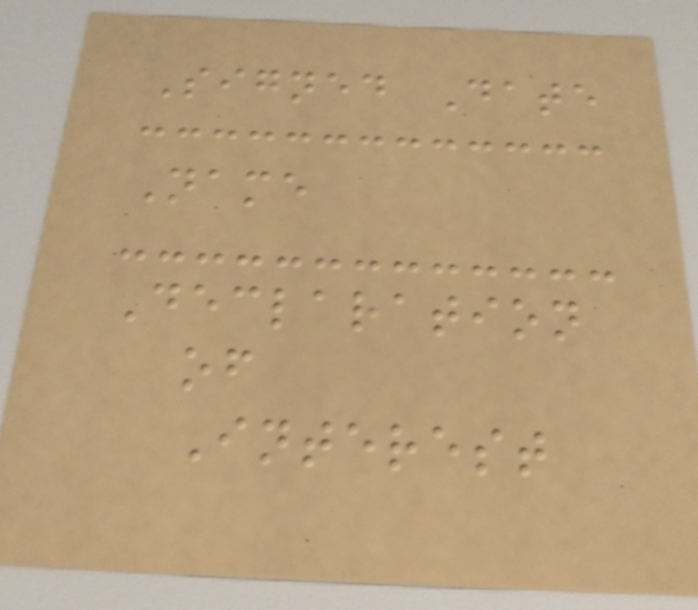Signed Date
Name
Declaration
of
Interest
